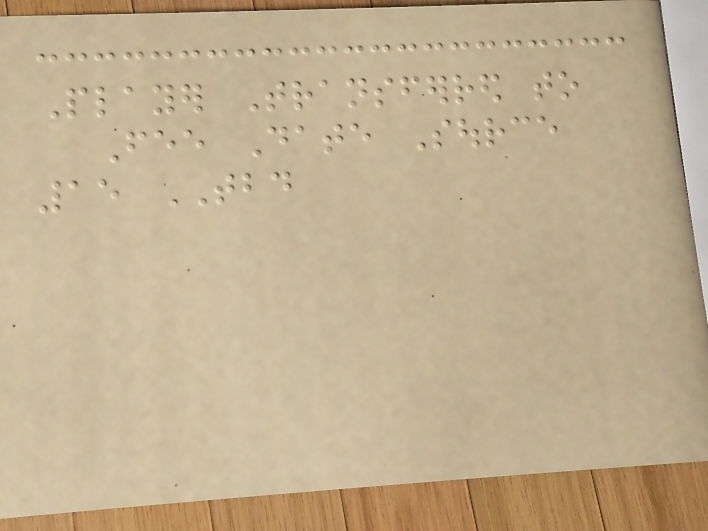Player Transferred to
Fee Date Source
15 TBD
